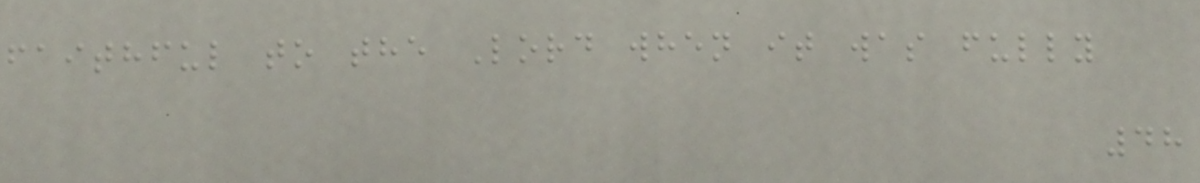faithful to the Lord when it was fully
48
